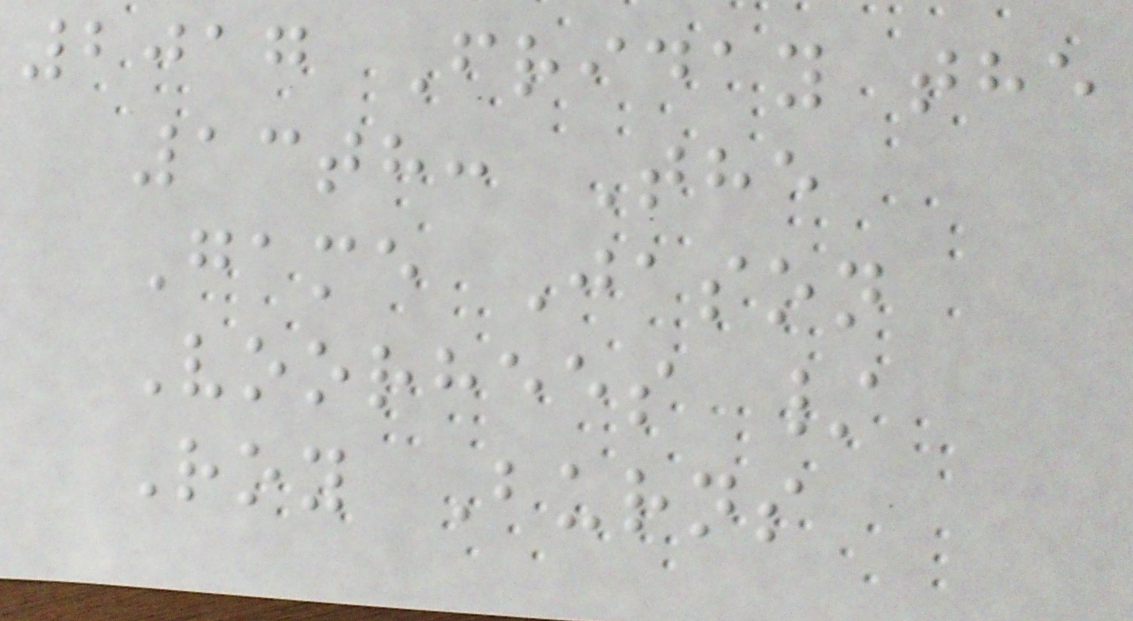2017 Friday the
13th: The
Game Jason
Voorhees /
Roy Burns
